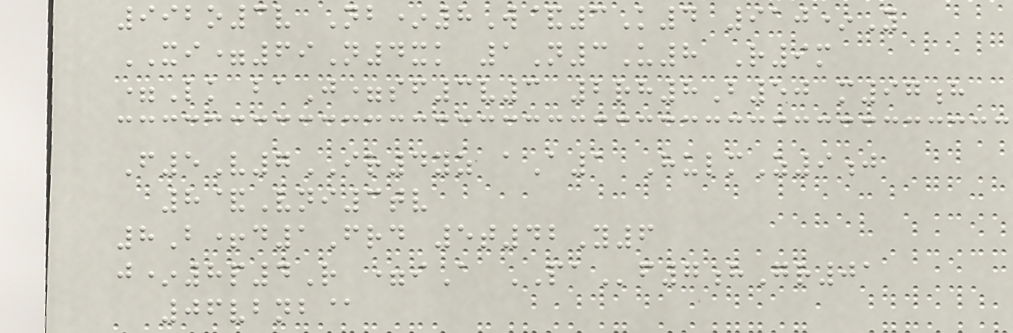992o3v Nb*8W&3K4 910*Y
XI=69N4xk 1N3U8 R9m
=Lk baJ=sf3v3 2rh8B50 m97h
F5V7IR4yz aA1 HulmZ9j
8&Vni3tv
8B+d1Frd 5t42Y6
j*8p4R =iA PAf7hGr01
06vbnb@
